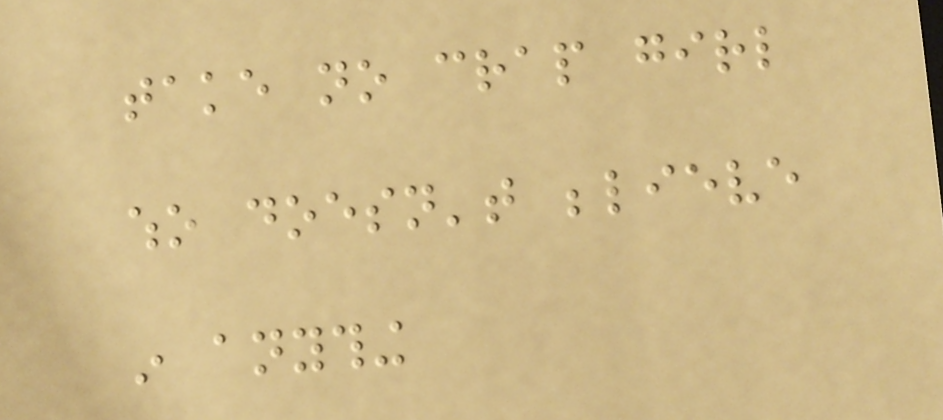take no crap girl
who doesn't believe
in anything
